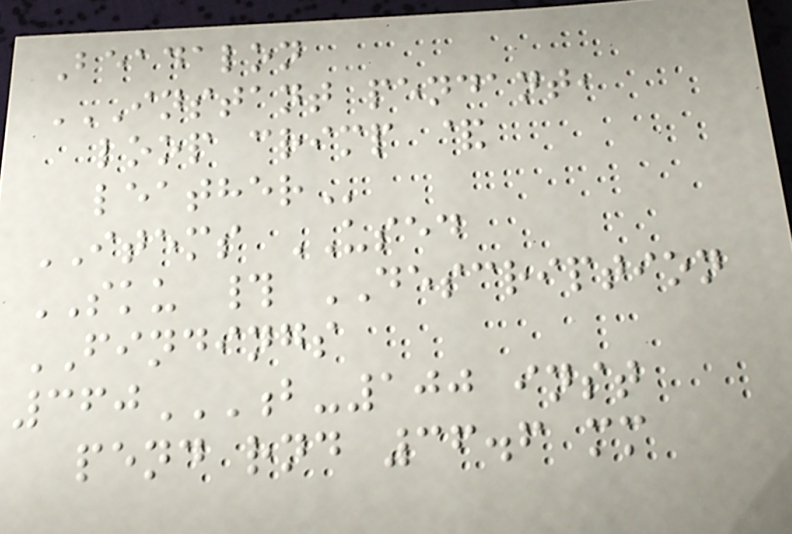Beadalon
INSTANT PENDANT,
LOOP CRIMP &
LEATHER
ITEMS USED
SKU # DESCRIPTION
FINDINGS
360B-100 INST
PEND RND 36.6 MM
